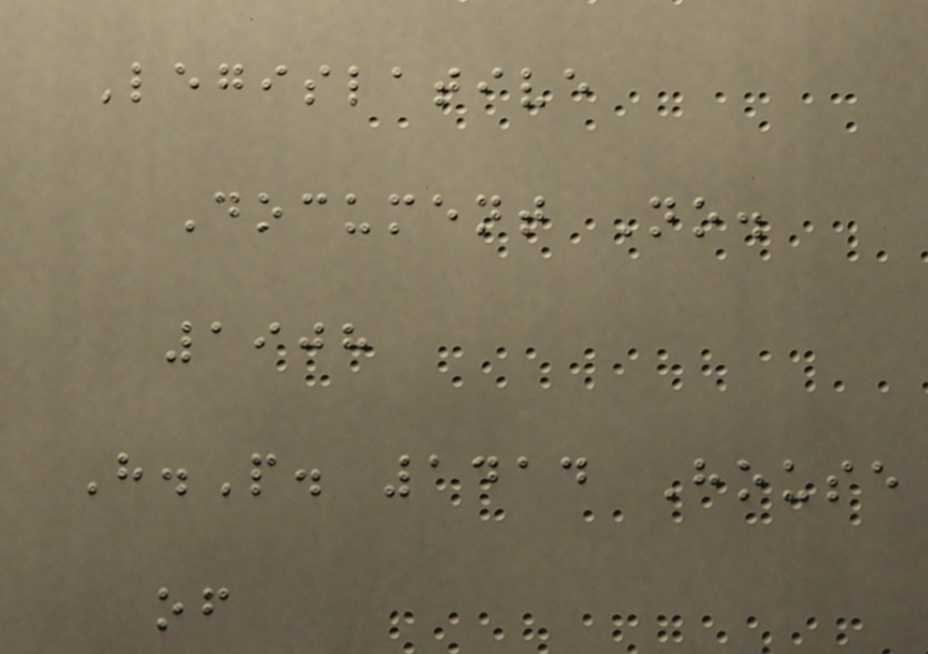Legislative
Document No.
1908
H.P. 1414 House
of
